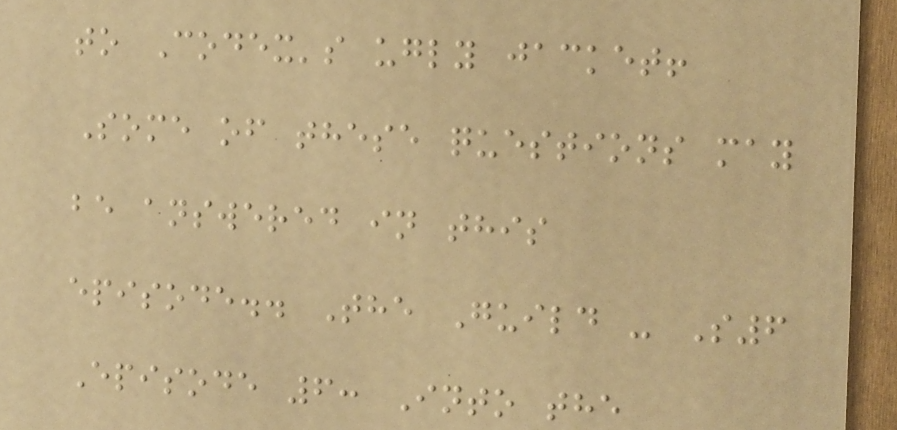to Codex's ugly jacket!
Some of these questions may
be answered in this
episode.. The Guild - S6
Episode 6: Into the
